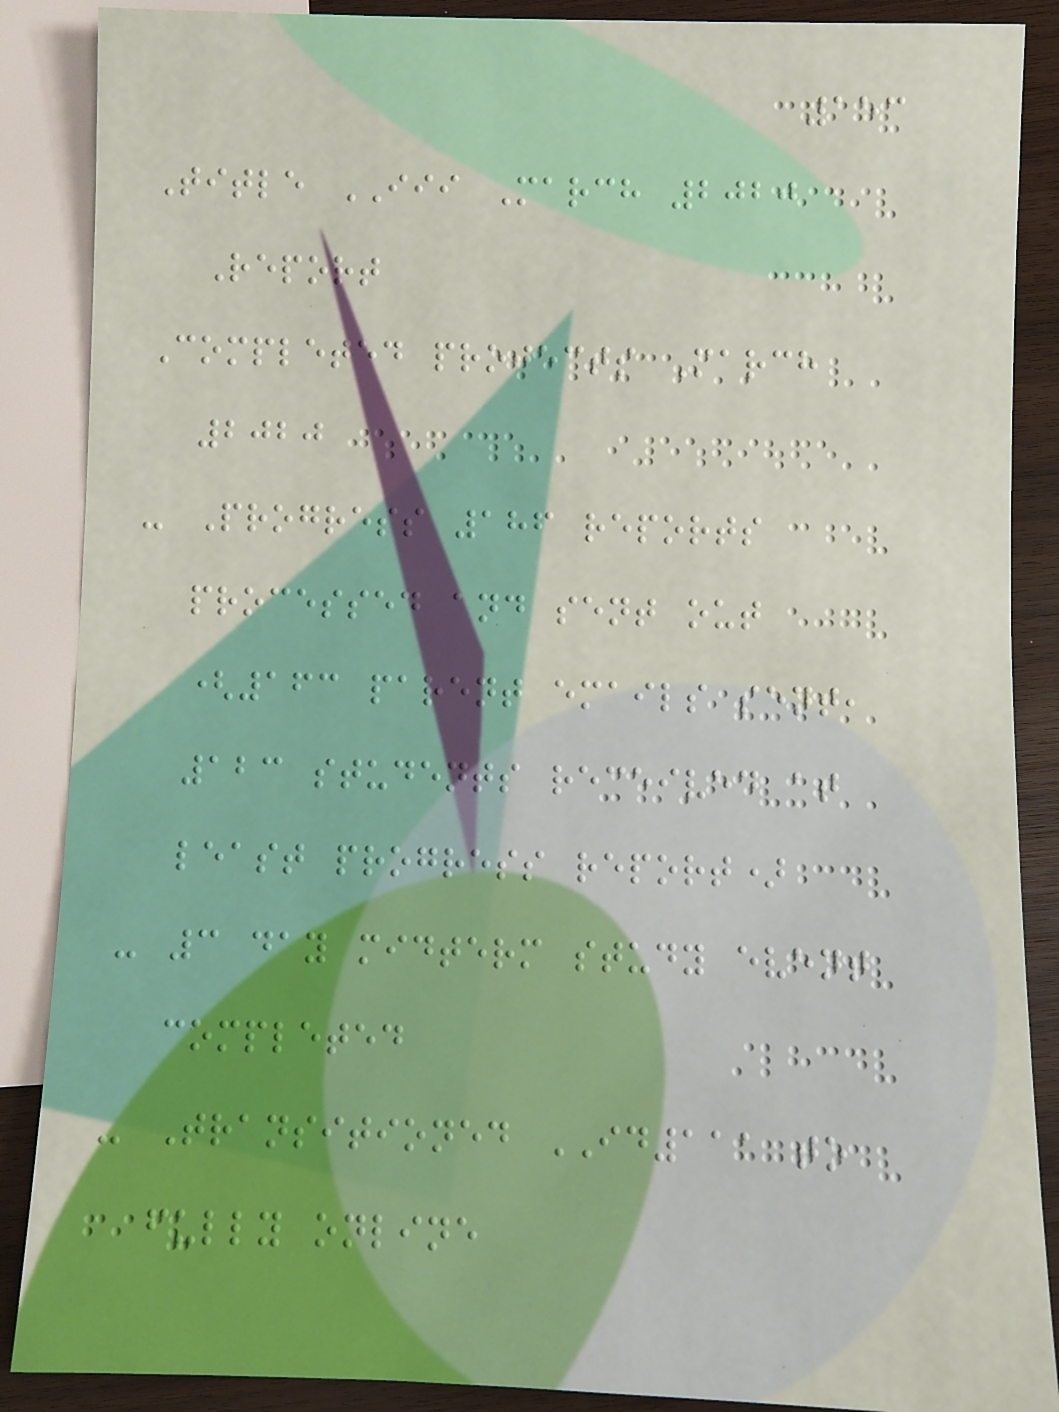153
Title III March 2020
Report
Completed projects March
2020
- Progress 186 reports
processed and sent out
(163 parent emails sent,
123 students received at
least progress report)
- 3 day midterm study event
completed
- Transitioned ID111 to
fully online
